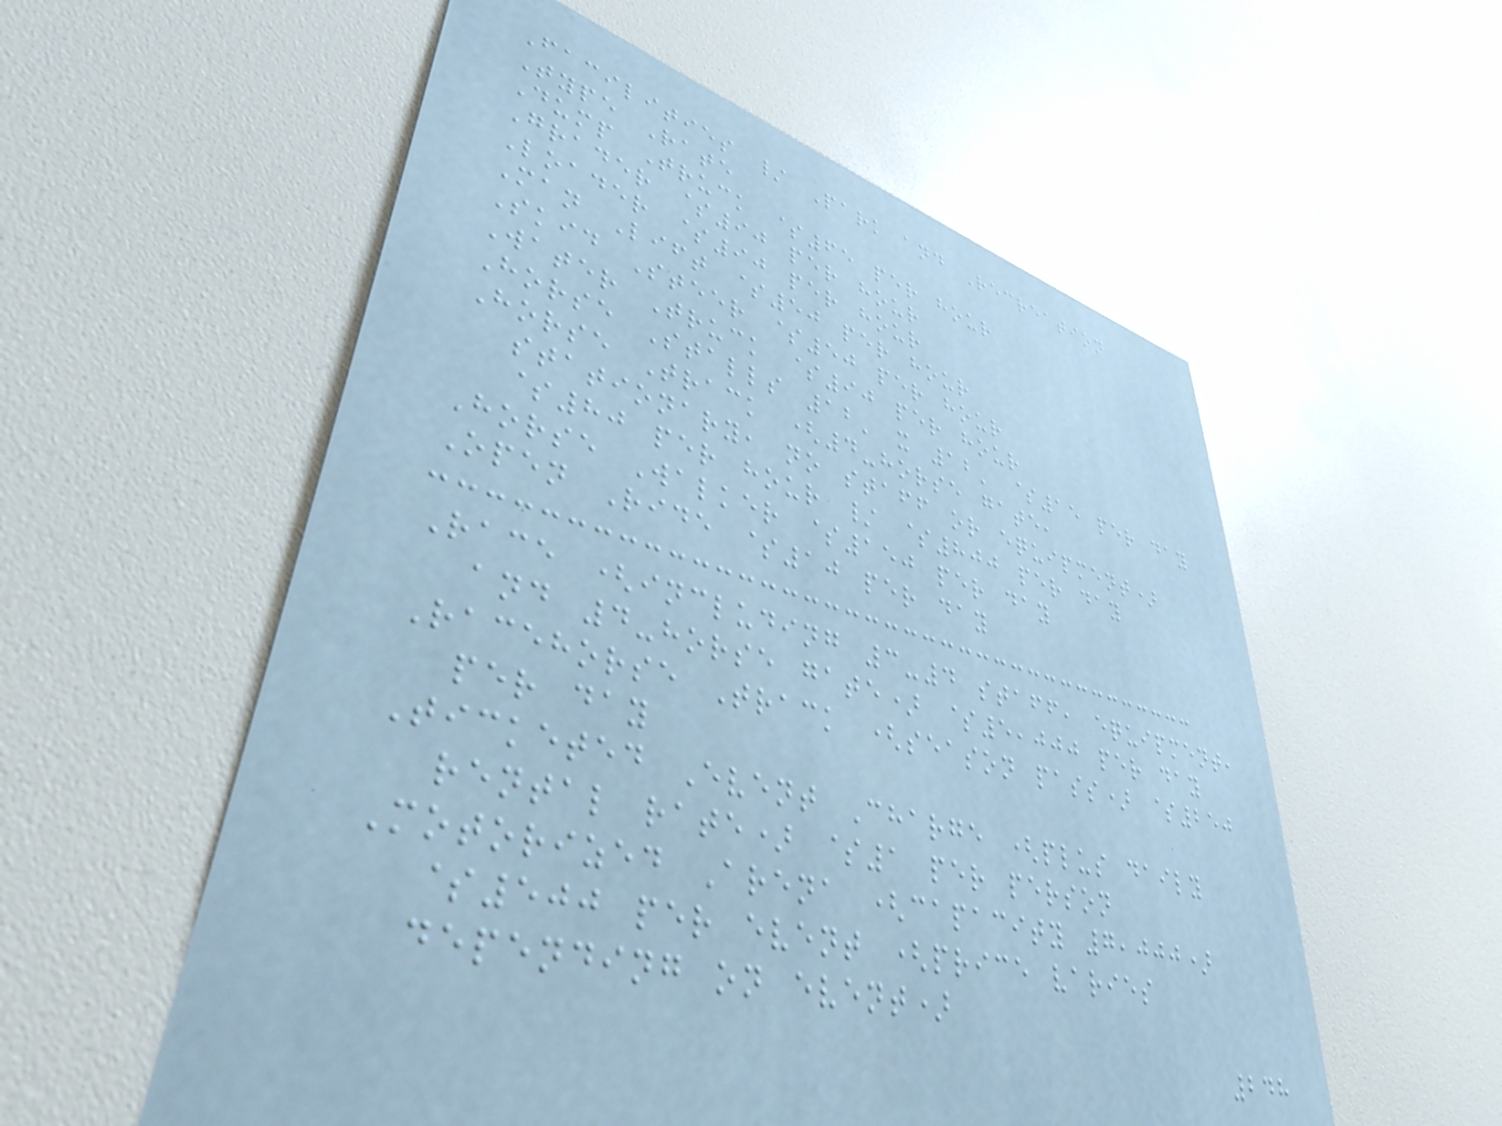Facilities / Park and Recreation
Type Rate
Dump Truck $65 per hour
Grader $90 per hour
Loader $90 per hour
Man Lift $50 per hour
Skid Steer $50 per hour
Water Truck $90 per hour
Horse Stalls 12' x 12' $15 per day
Horse Track (4-horse gate,
stationary, no staff or equipment)
$80 per hour / $800 per day
Horse Walker $150 per day
Open Ride $10 per day
Race (including 3-4 staff, equipment,
and 4-horse gate) $5,000 per day
Racehorse Track (season pass) $250
per day
Ticketed Event Charge (plus daily
rental rate) $1 per person
Motorized Arena (capacity 7,000)
$500 per event (price varies
depending on event)
248
